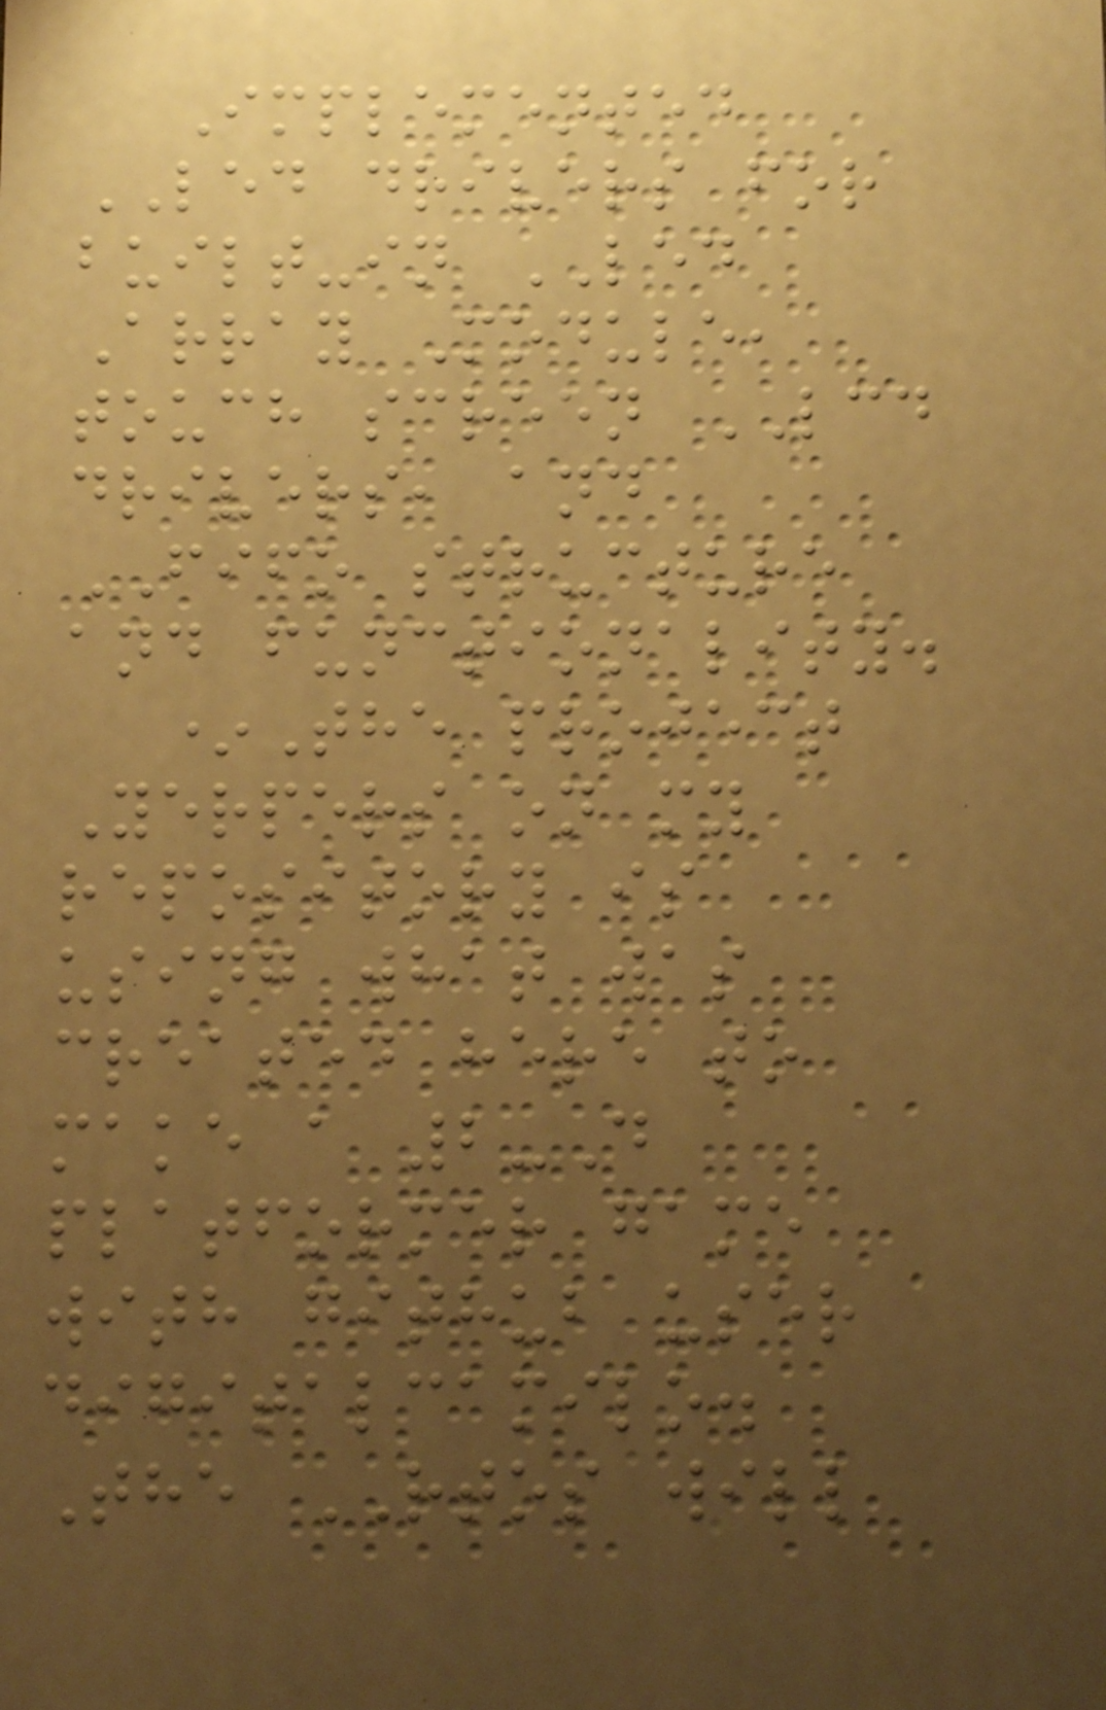Implemented
LED drivers for
built-in LED
Array Module,
touch screen LCD
drivers, and
FIFO structure
and functionality.
*The project
Yerpers on my
repository is
using what was
created here to
make a 2-D
platformer game
with github user
digitalcamilo.
The RTOS will
